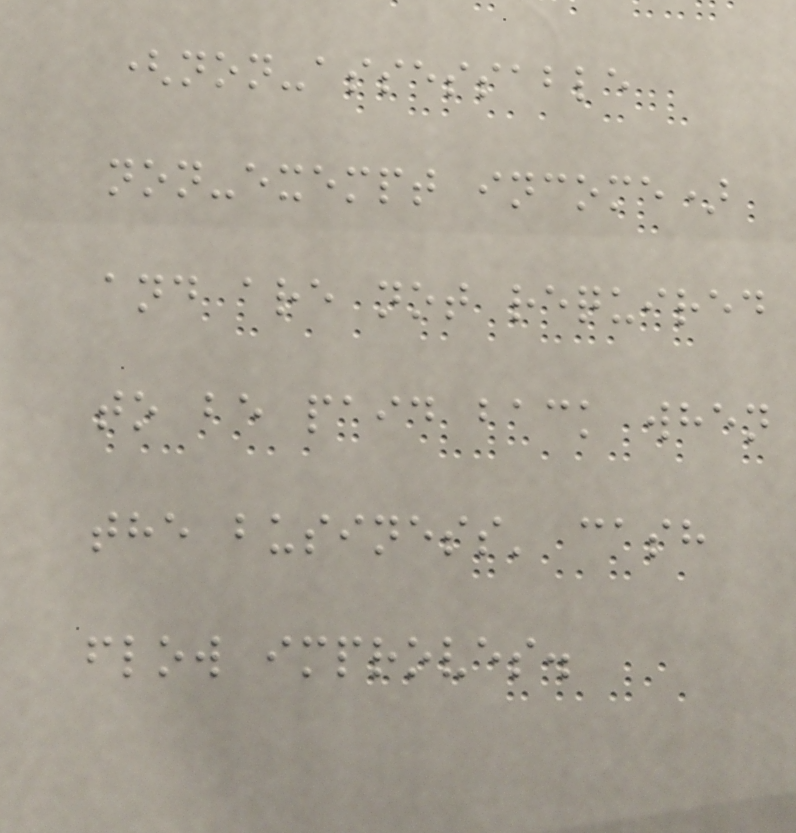(non-assessable
non-exempt income)
and are not required
to be paid back when
the business' cash
flow improves.
